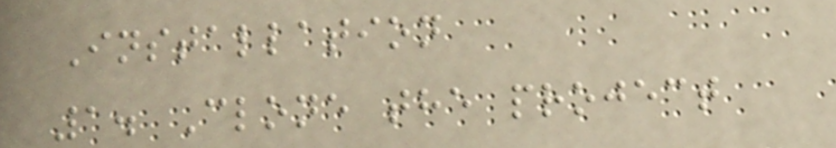Installation
1. Clone the project
